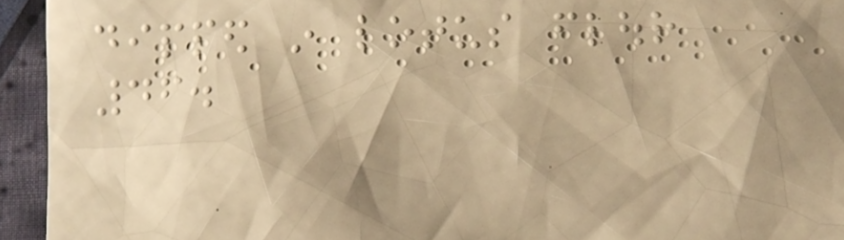dipped in lotus flour
46.
